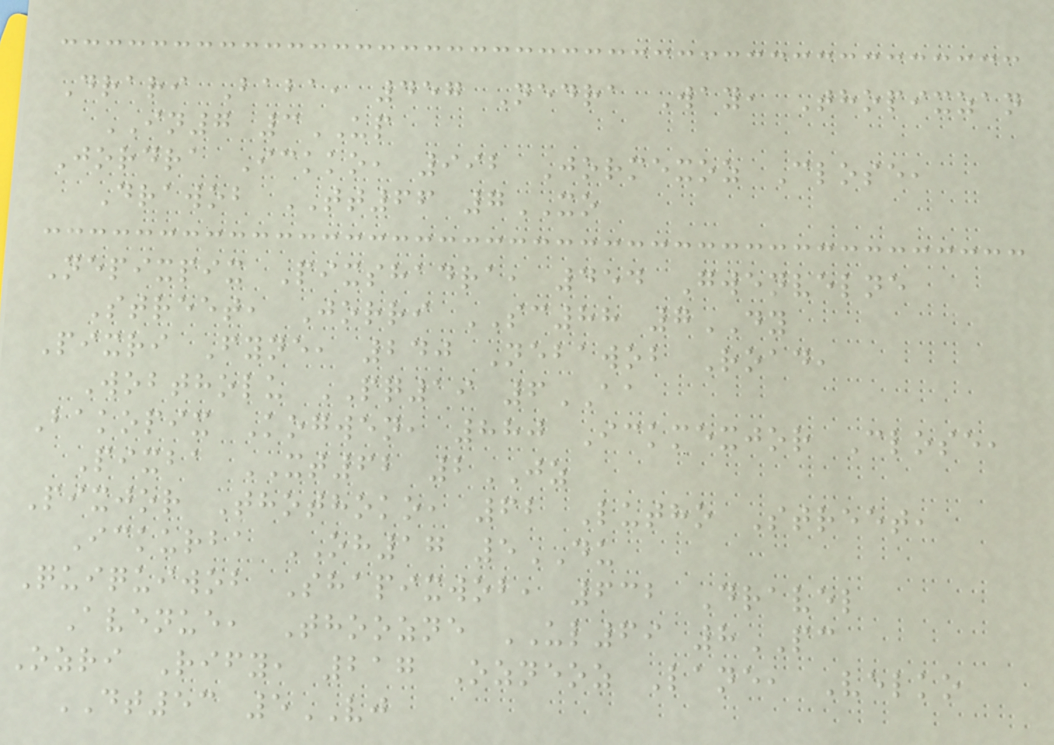Drari Baba, 457 Nedra Way, Thopixzan
IN7 3UP
Jordra Ickko, 992 Jormexoz Close,
Drawob TT66 7XO
Nepixpix Pixshadra, 454 Gwenvelne
Street, Jorri SC88 7DY
Pixri Fyne, 240 Nebawob Road,
Wobtholu PQ19 6AA
Bakopix Kogwen, 880 Ickmexjor Close,
Pixba XT62 2JZ
Pixjor Thothoko, 62 Lutho Street,
Ickurba OH17 5DU
Quiquiwob Shapixwob, 632 Dravel
Avenue, Thoozne UL69 8PC
Ozri Rify, 217 Ozneoz Lane, Velko
DT53 5VJ
